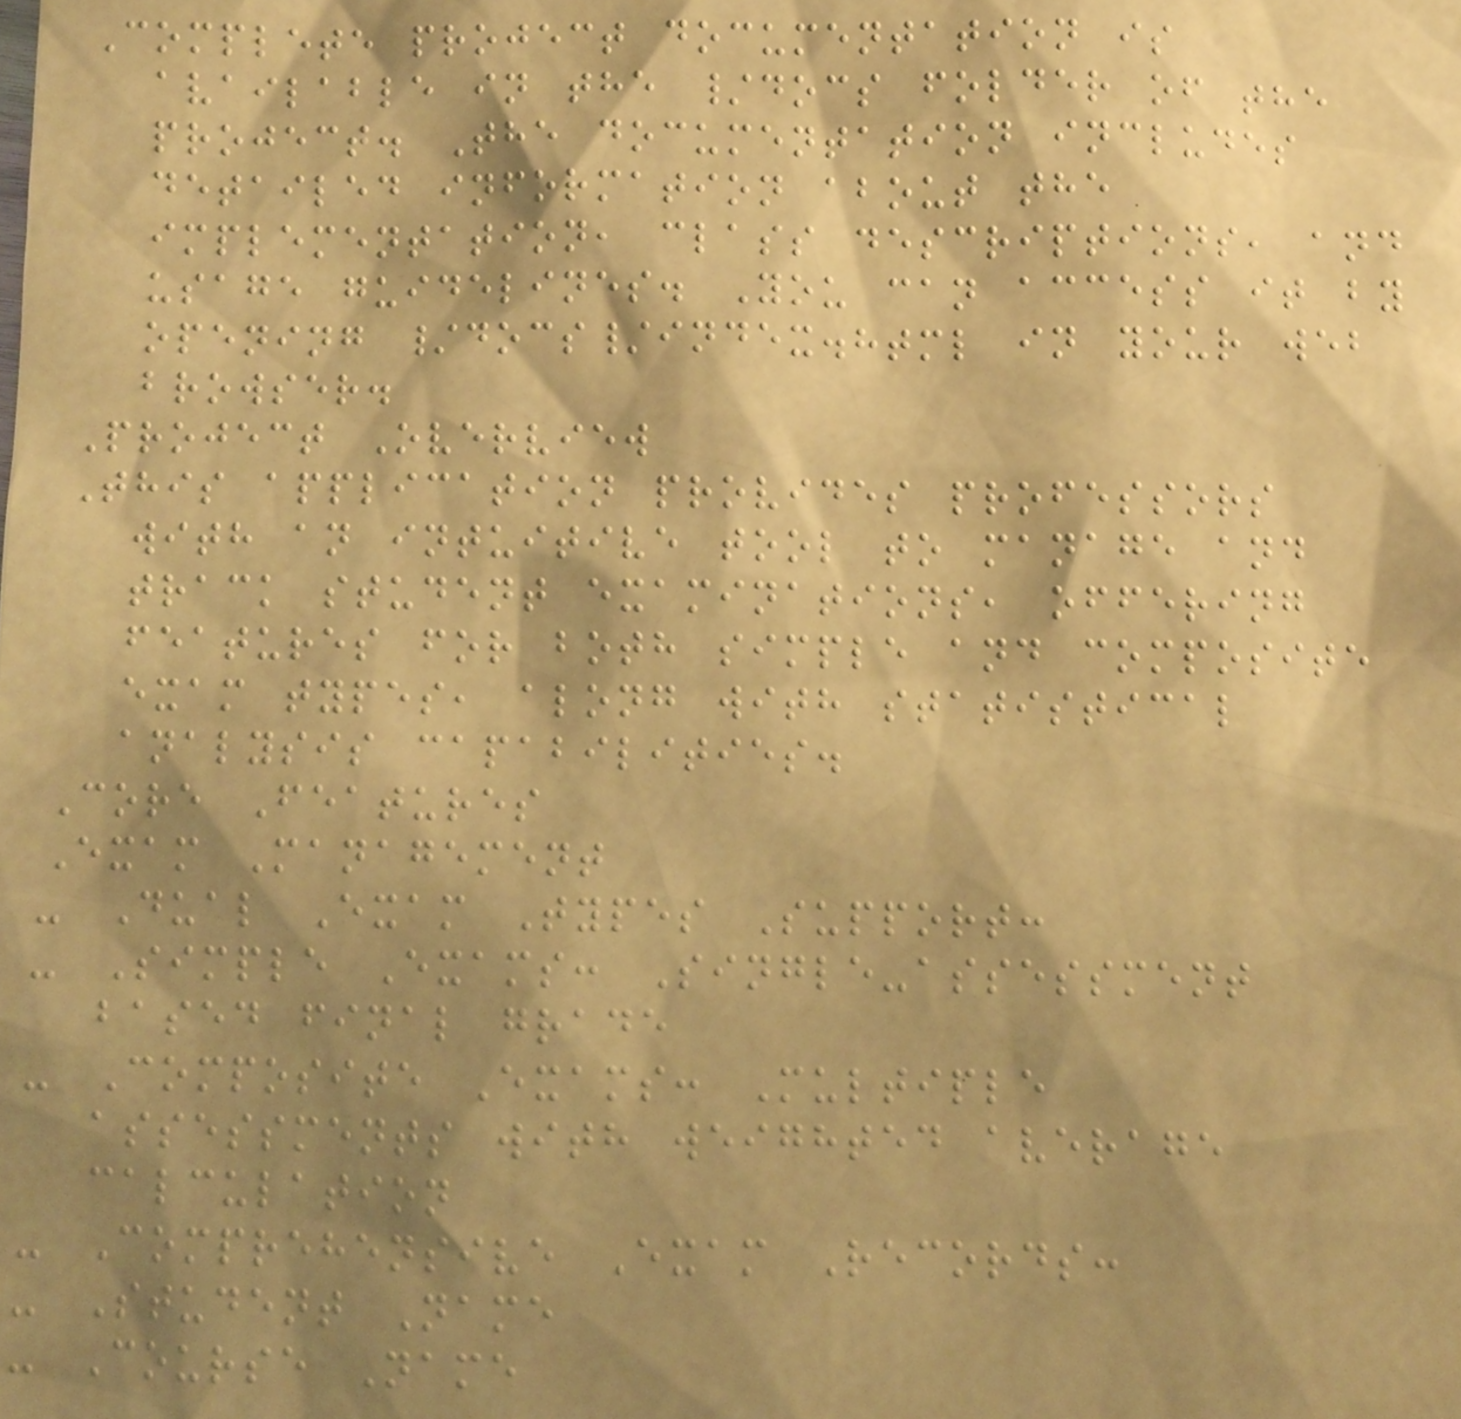Complete project documentation is
available in the /docs folder of the
project. The documentation includes
detailed information about the
implementation, class descriptions, and
usage guidelines. You can access it by
opening /docs/index.html in your web
browser.
Project Overview
This application provides professors
with an intuitive tool to manage and
track student examinations, offering
features for both simple and composite
exam types, along with statistical
analysis capabilities.
Core Features
Exam Management
- Dual Exam Types Support:
- Simple Exams: Single-assessment
based final grade
- Composite Exams: Multiple
assessments with weighted average
calculation
- Comprehensive Exam Records:
- Student Name
- Course Name
